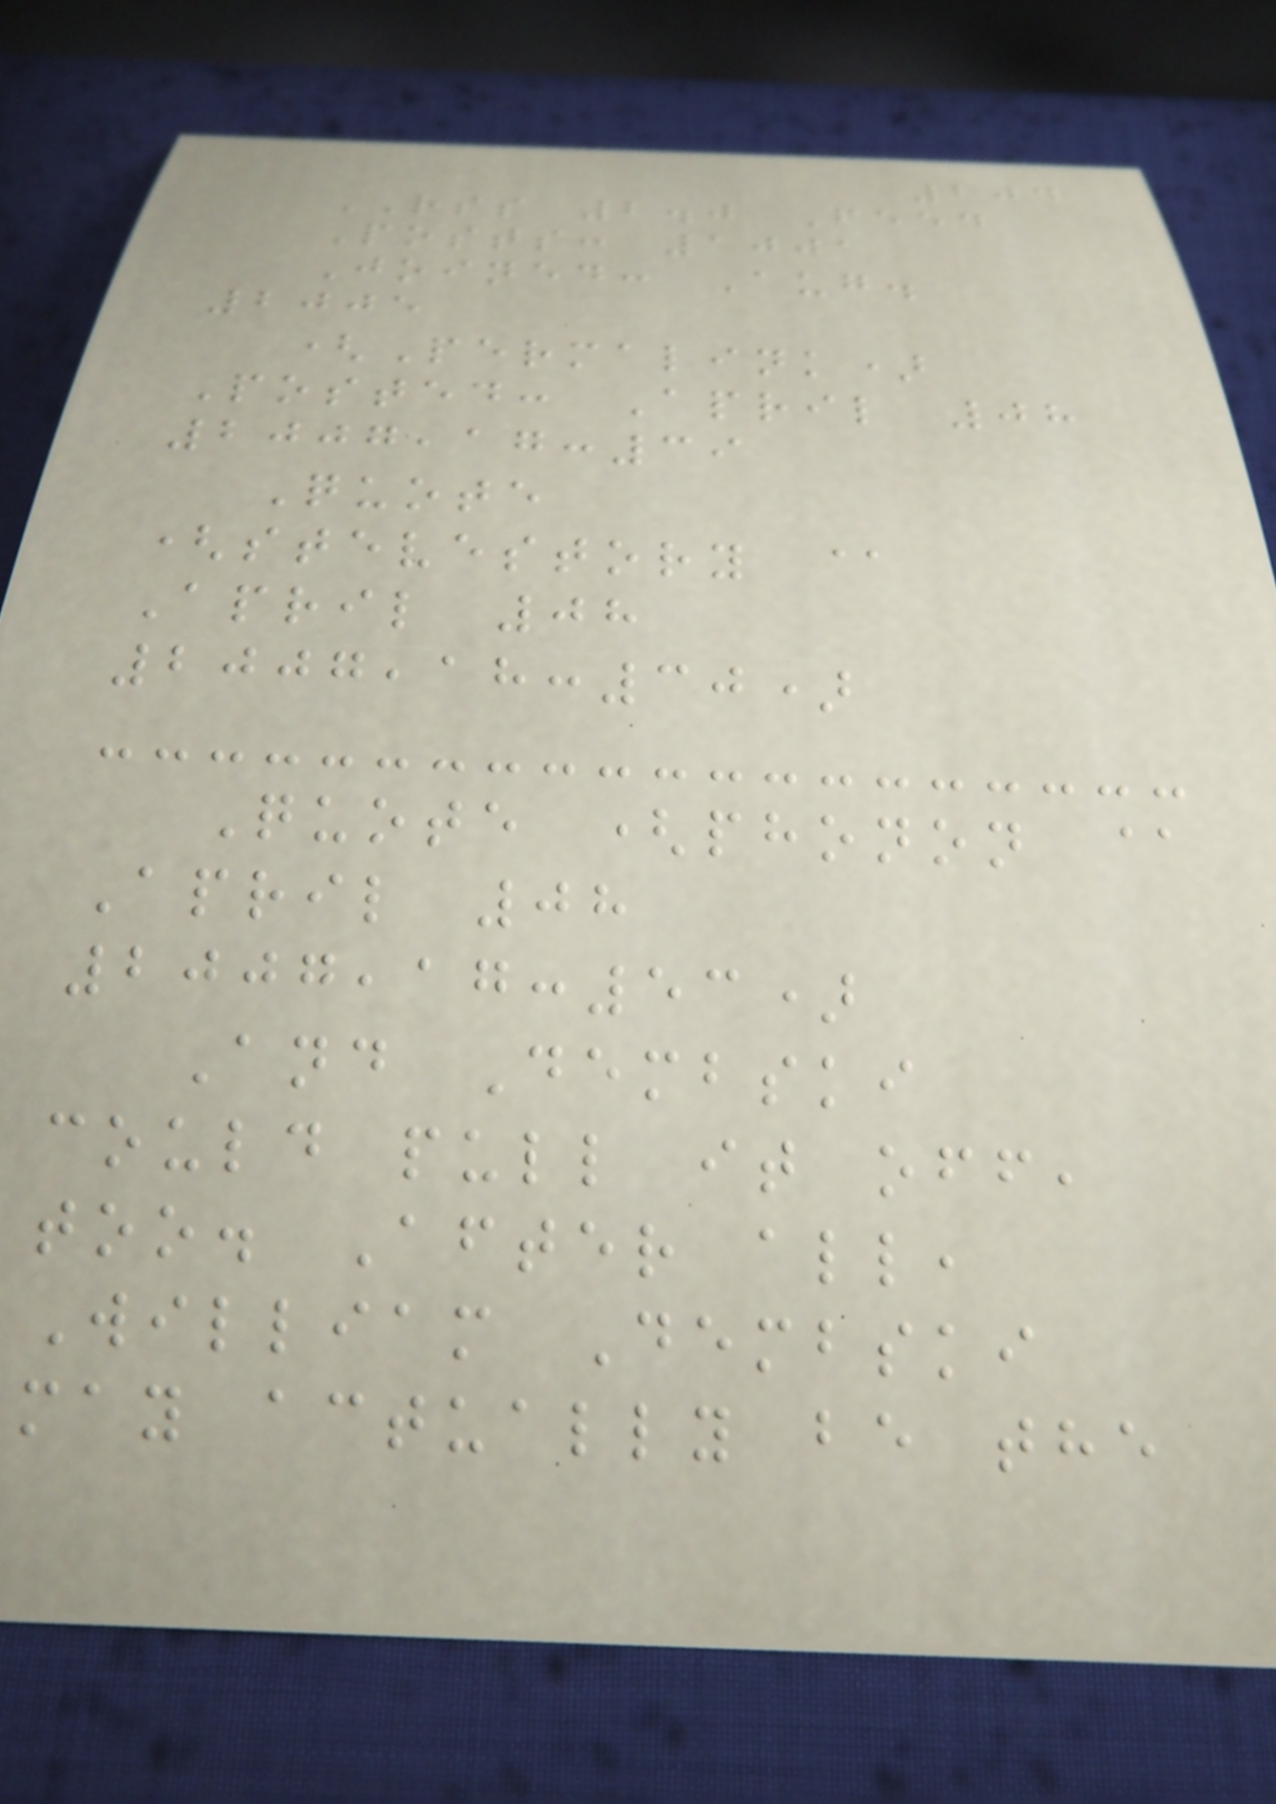204
RSS 2.0 Feed
Posts: 1001
Joined: Aug.
2005
(Permalink)
Posted: April 08
2007,17:39
Quote
(stevestory @
April 08
2007,18:30)
Quote (phonon @
April 08
2007,17:53)
And Dembski
could pull it off,
too. After all,
William Dembski
may actually be the
